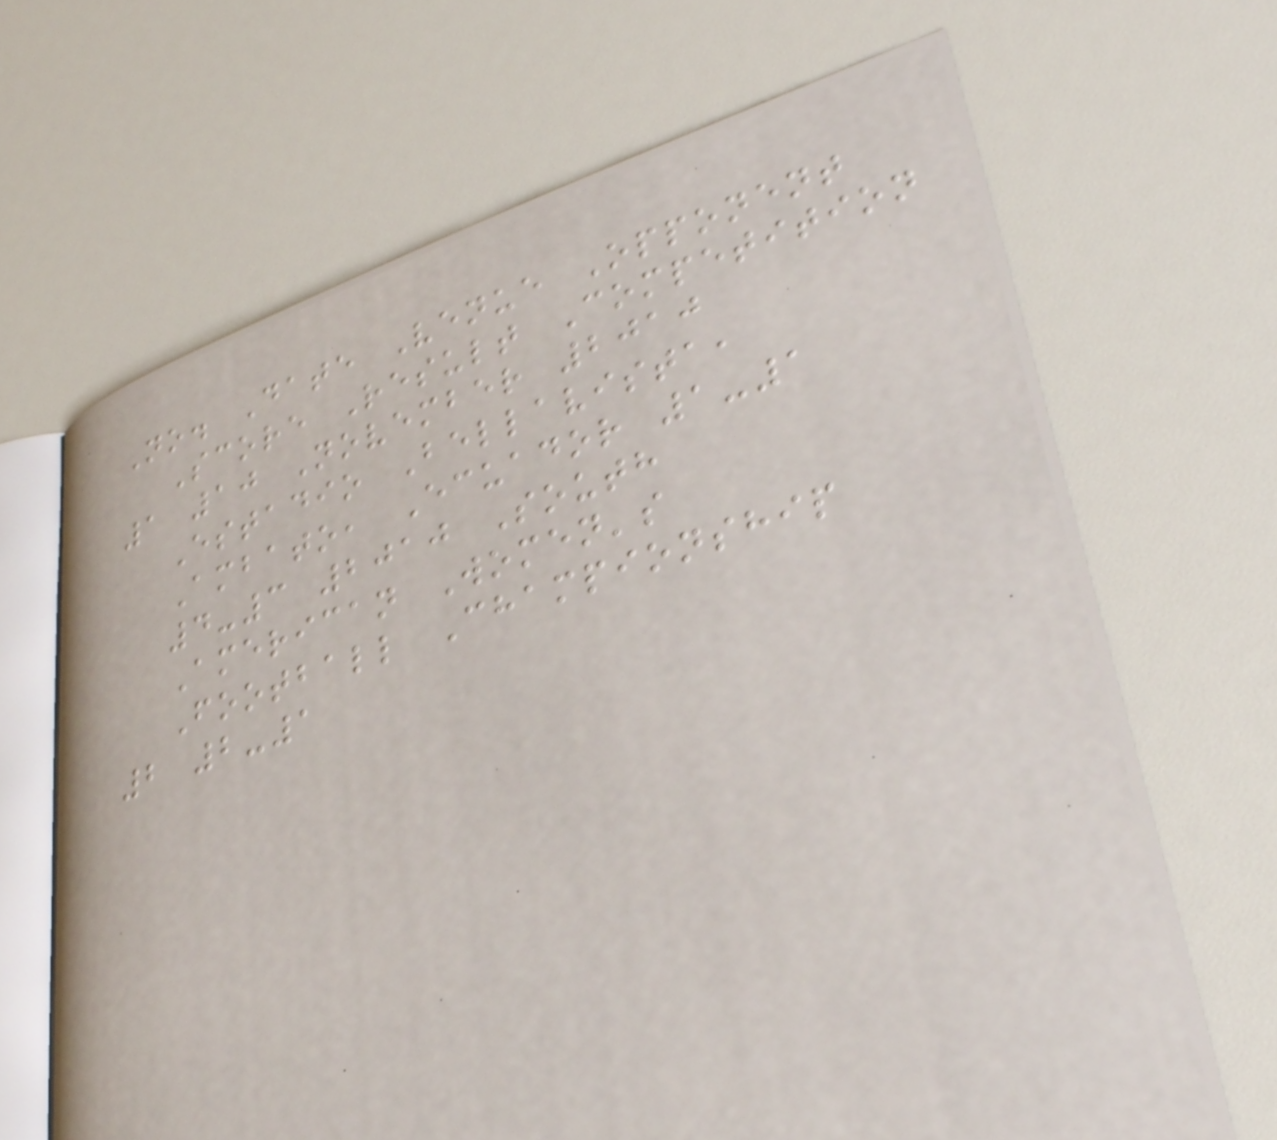No. Date Venue Opponent
Score Result Competition
1 10 November 2010
Estadio Bellavista,
Ambato, Ecuador 1-1
4-3 2010 South
American Women's
Football Championship
2 2-1
